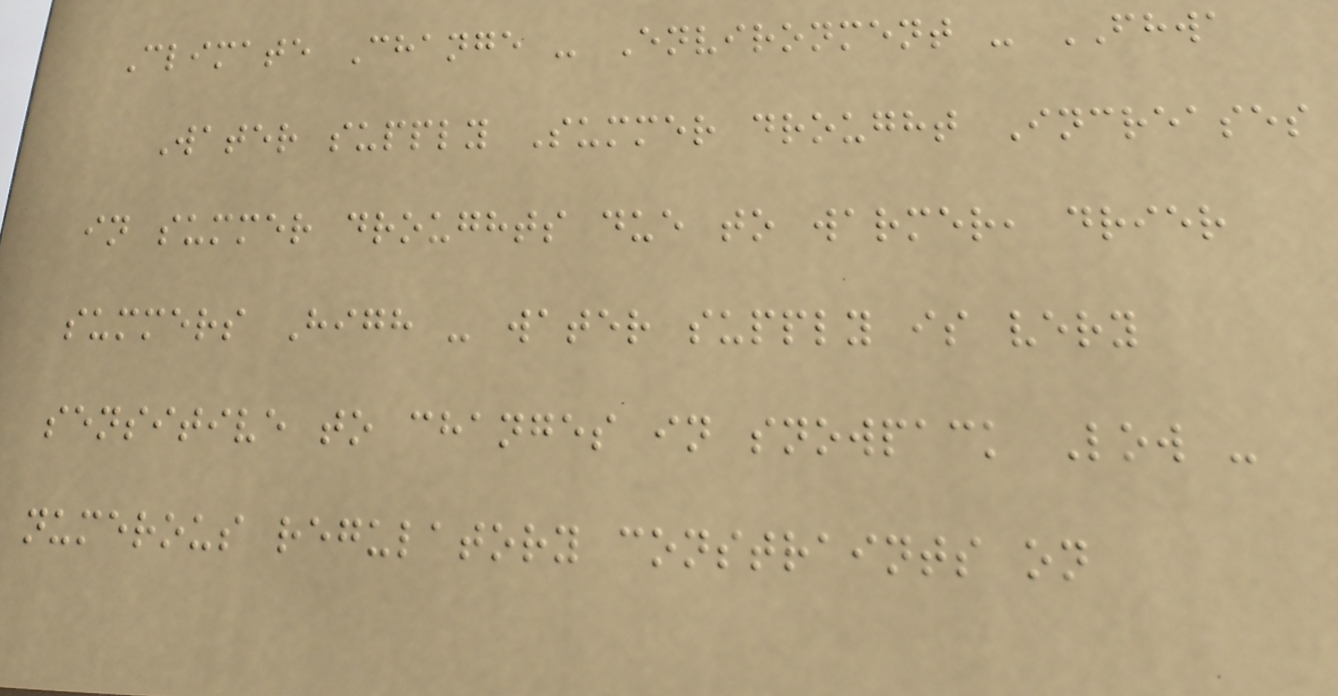Climate Change - Environment - FHWA
Water supply Summer drought Increases
in summer droughts due to warmer, drier
summers High - water supply is very
sensitive to changes in snowpack Low -
numerous regulatory constraints on
